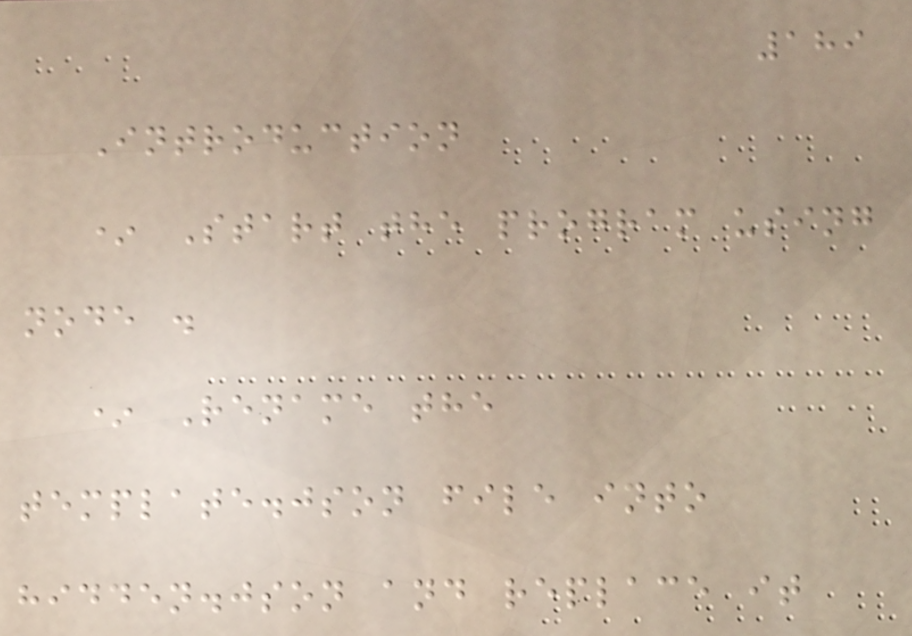189
Introduction
* Start the program using
node .
* Rename the
template.json file into
hidden.json and replace it
